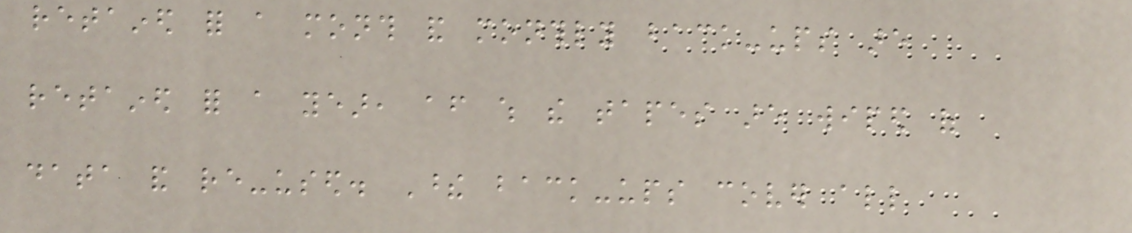retained for a month and monthly back-ups are
retained for a year, after which the tapes are wiped of
data and re-used. These back-ups cover all
